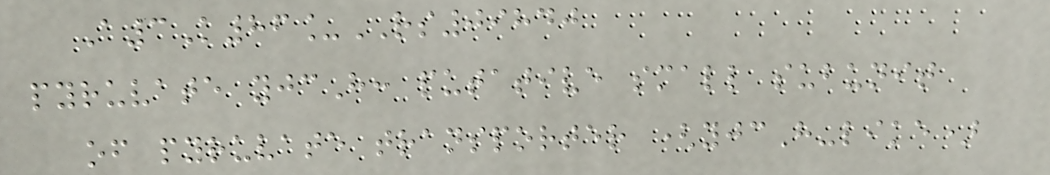A3K86_RS09840
pyruvate yjcH: putative small subunit
of pyruvate transporter (yjcH-like)
